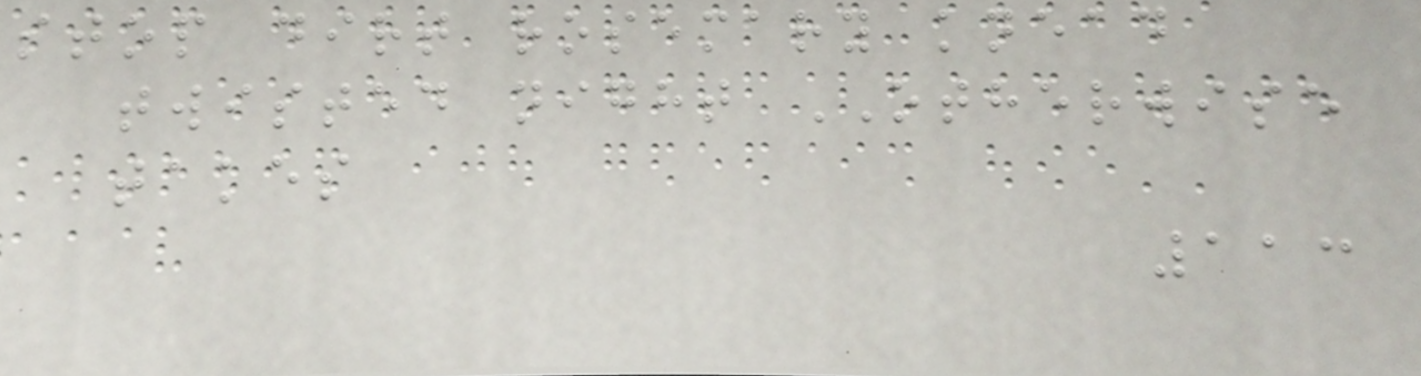stop dirt rosemary knead
twisted night OTHERWISE
takes
113
